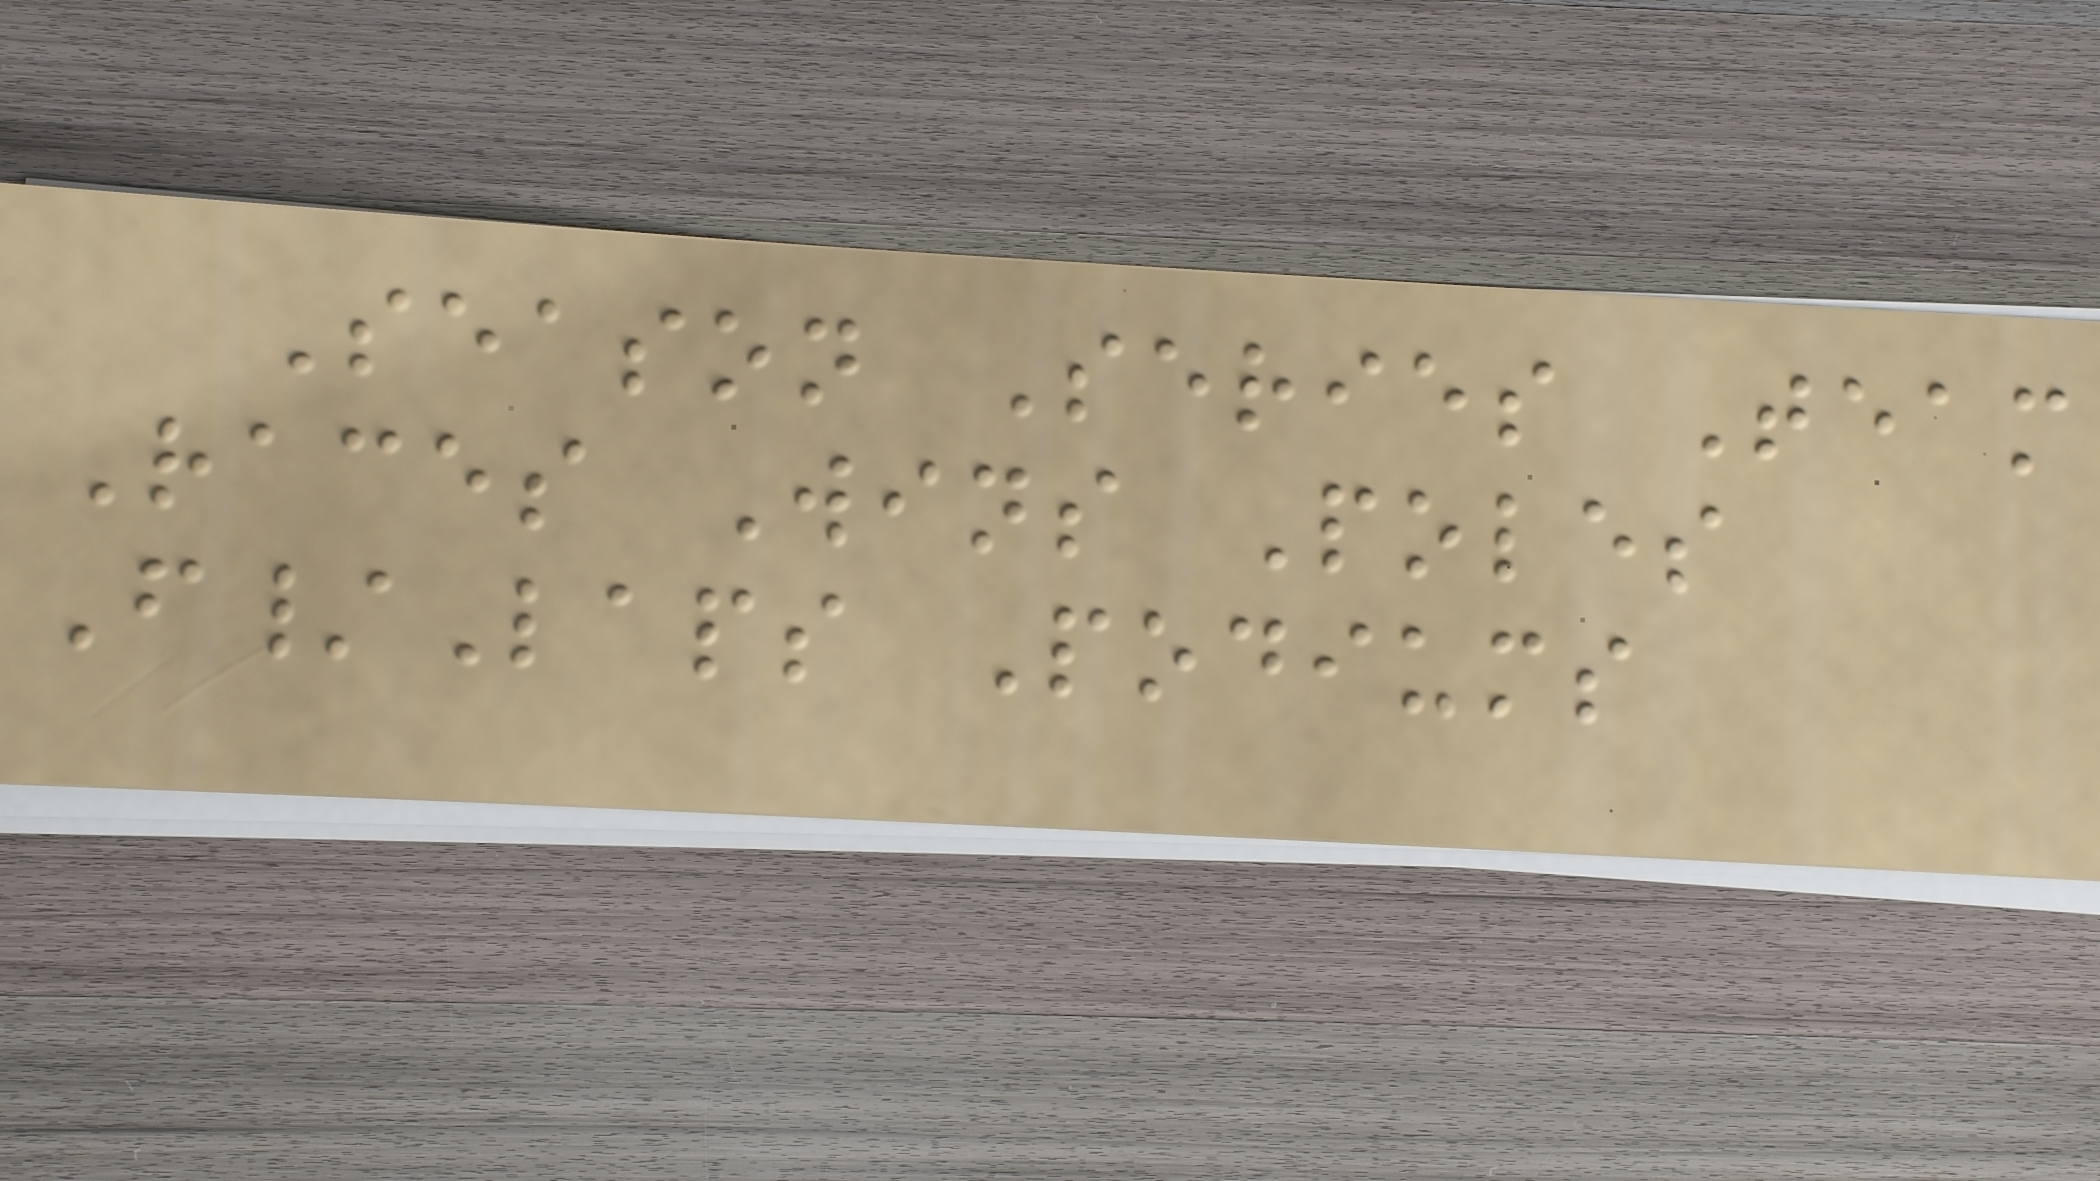Season Series Team
Races Wins Poles
F/Laps Podiums
